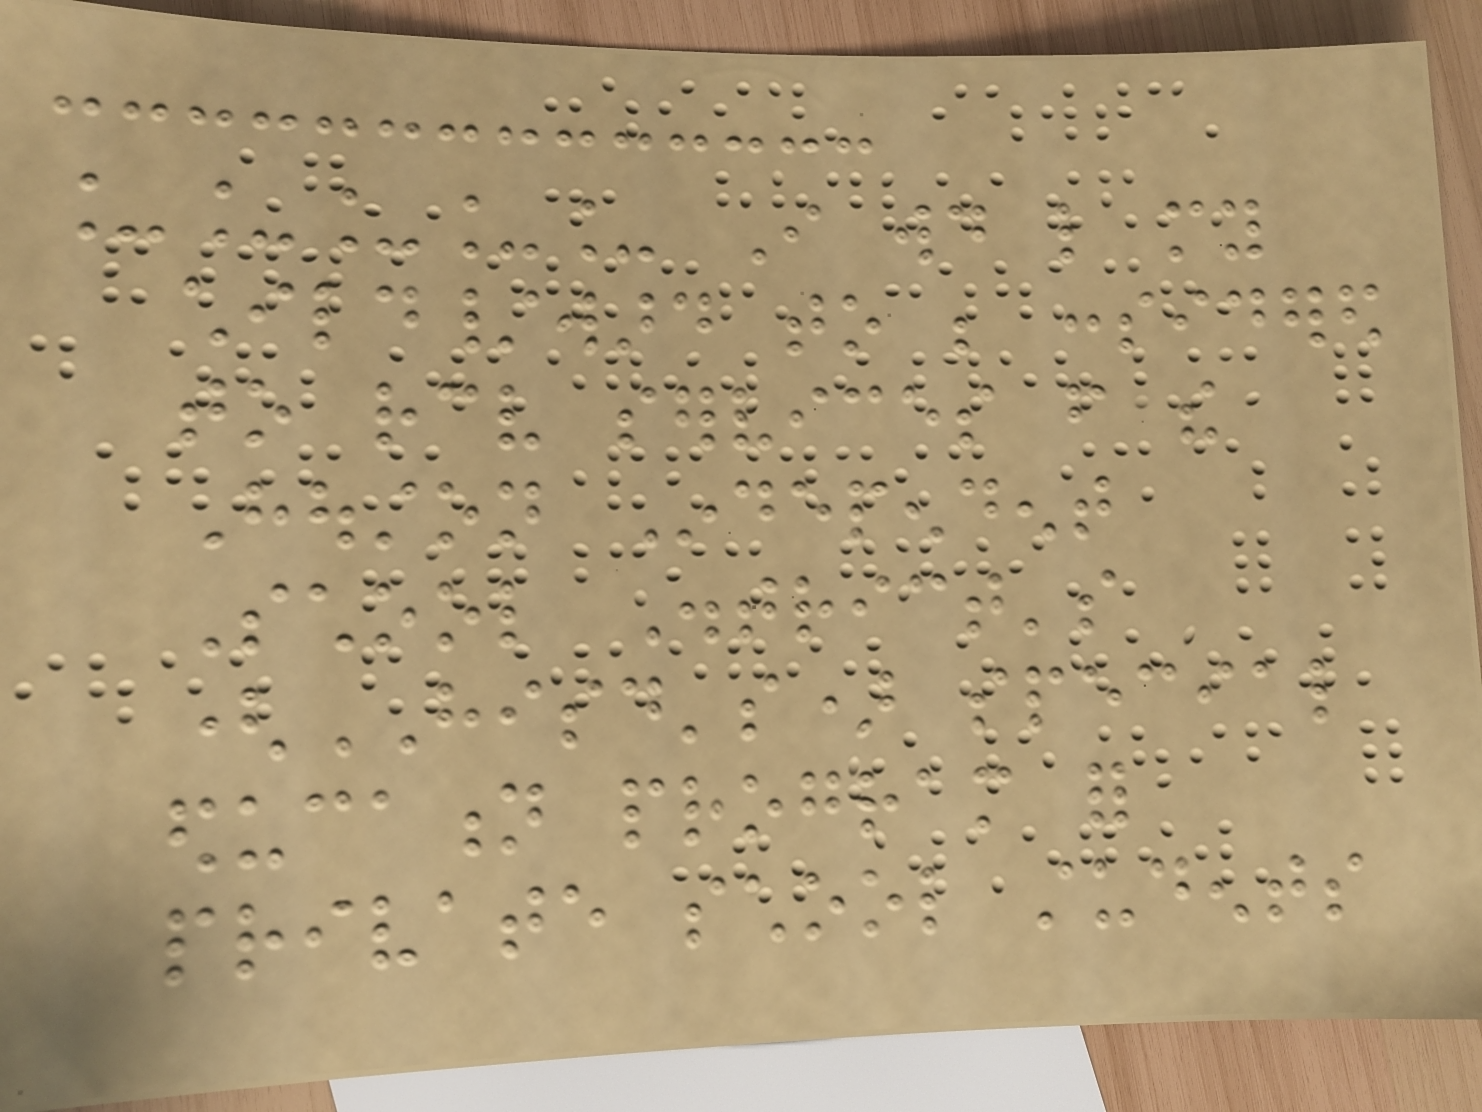_____ I would like my
child/ward to be considered
to receive services from the
Houston Independent
School District's
(HISD's) special
education program for
private school students
